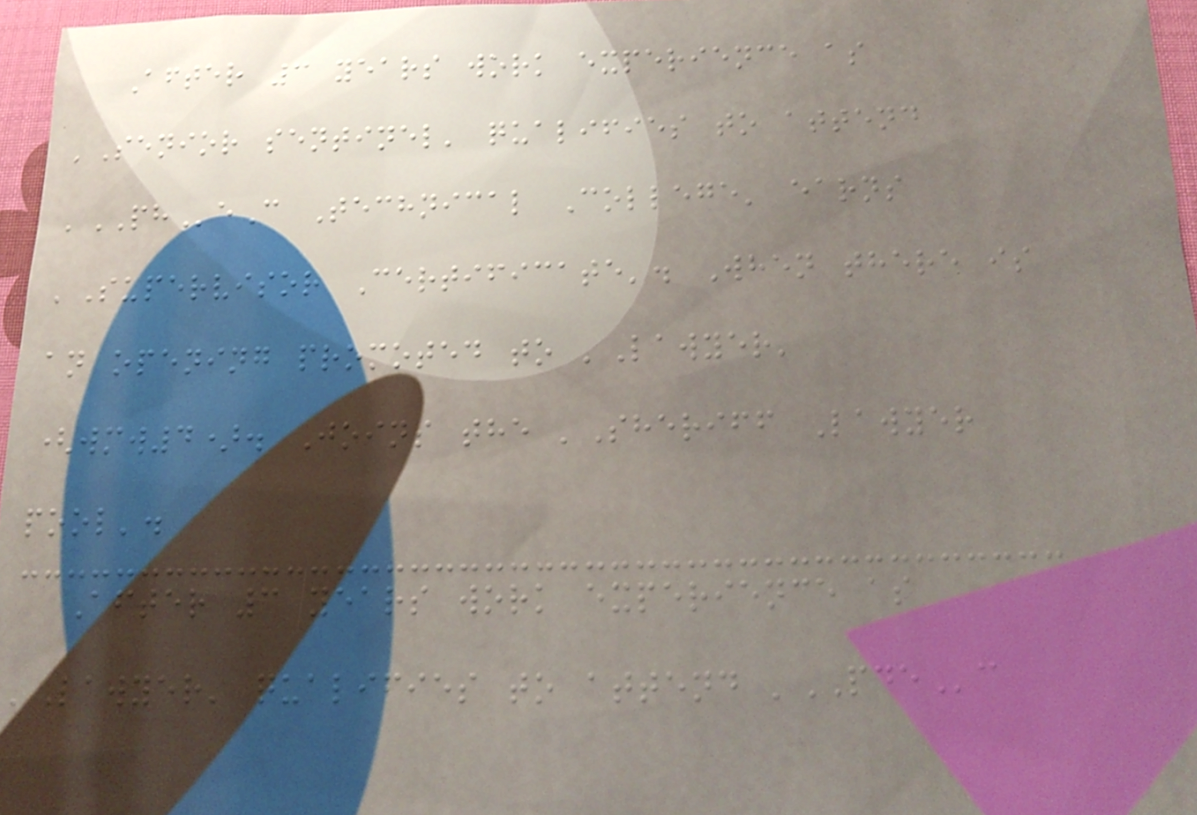After 3 years work experience as
'Senior sentinel' qualifies to attend
'PHeC Technical College' earns
'Supervisor Certificate'. When there is
an opening promoted to 'Lawyer'
(wmw4). Joins the 'Sheriff Lawyer
pool'.
After 3 years work experience as
'Lawyer' qualifies to attend 'PDEc
